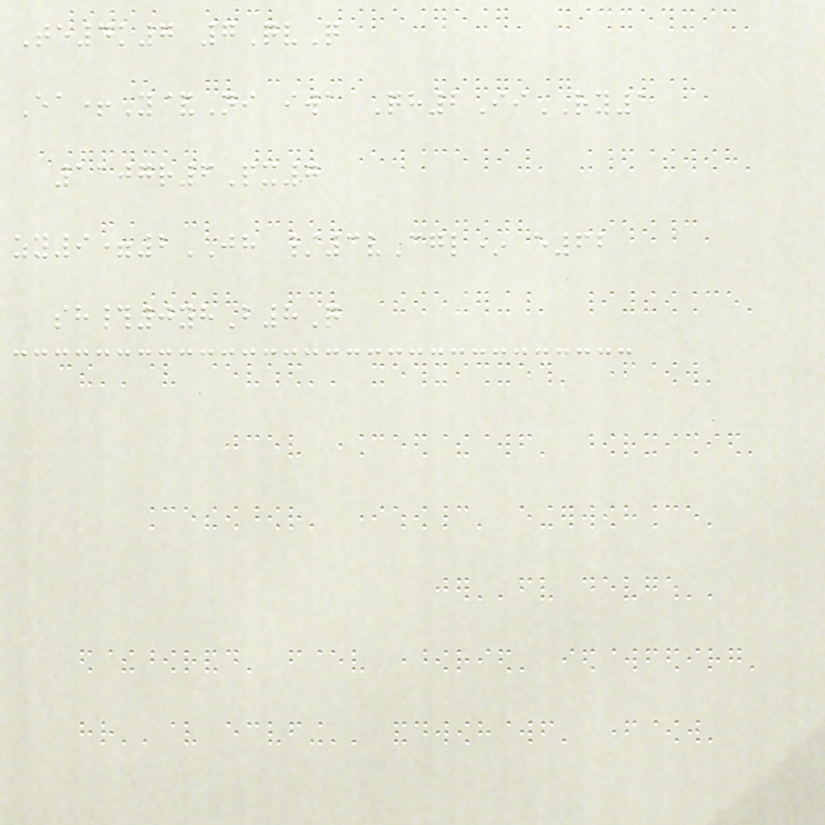Te4k7 7QvQ
Ea+Y&Ni iwa Qh2IiRY1
1107r6Px7
zy9=2JH /3vCgl* e62
sh#0yhB8Q
